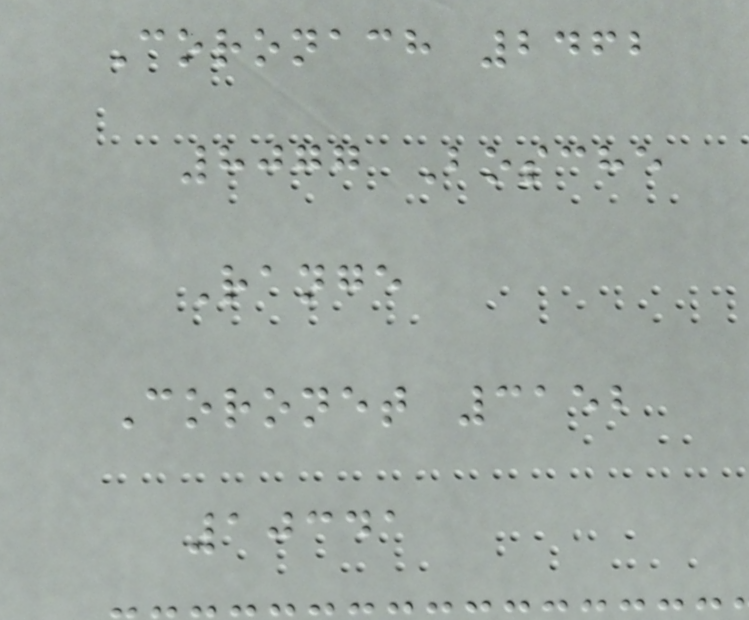Coronach 2462
8077 Bosche
Range
Coronet 3152
10341
